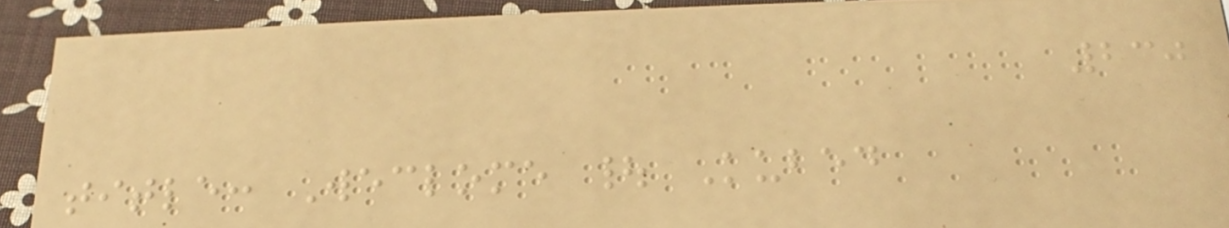230
title: Weclome | Kubed
